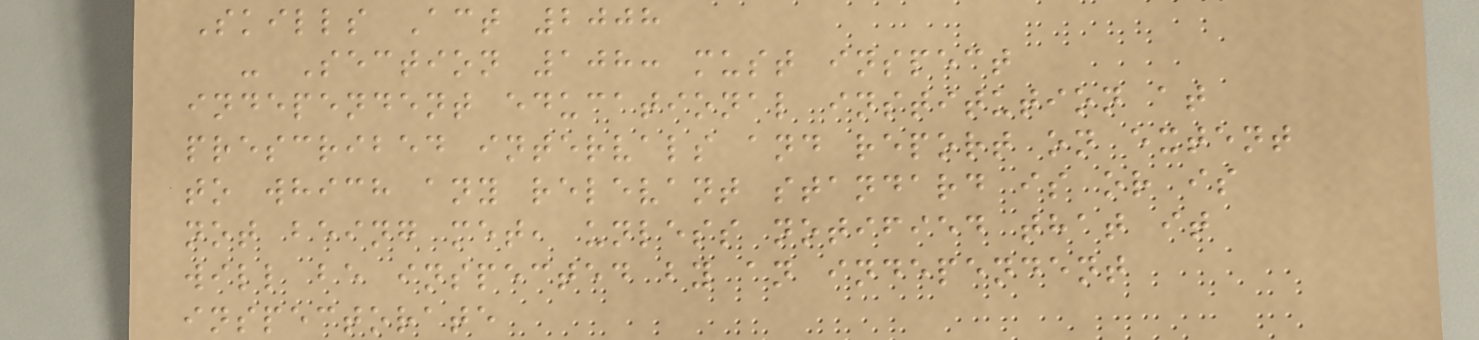Skills Act 2008
- Section 108: must inspect
independent educational institution at
prescribed intervals and report on extent
to which any relevant standard is or is
not being met, unless notified that it
will be inspected by an independent
inspectorate
